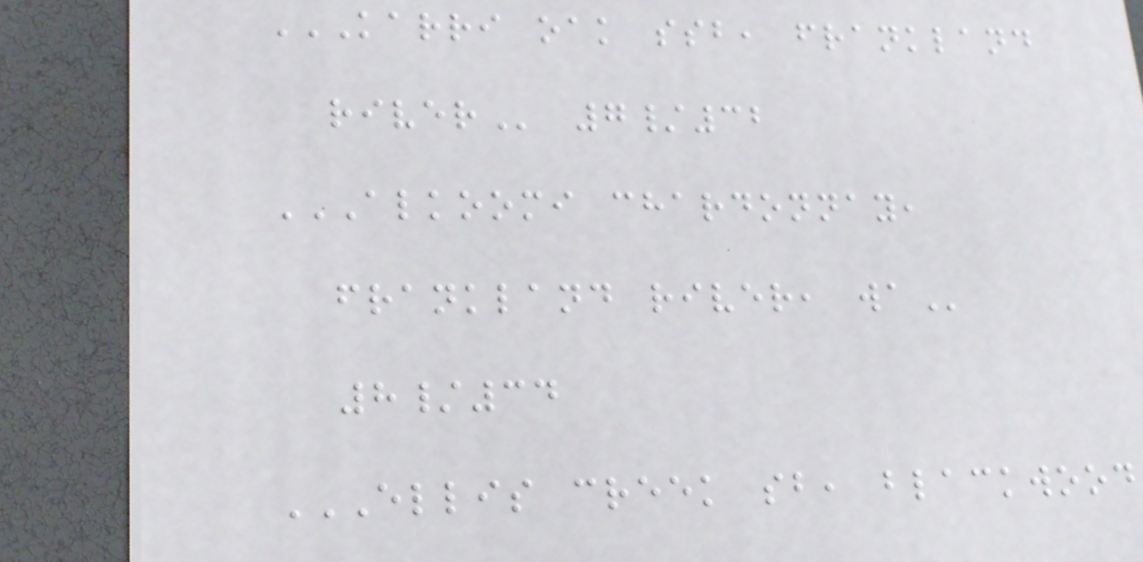KARRI OAK SSB, FRANKLAND
RIVER 7/32
ALKOOMI CHARDONNAY,
FRANKLAND RIVER, WA
8/34
ELLIS CREEK SB, BLACKWOOD
